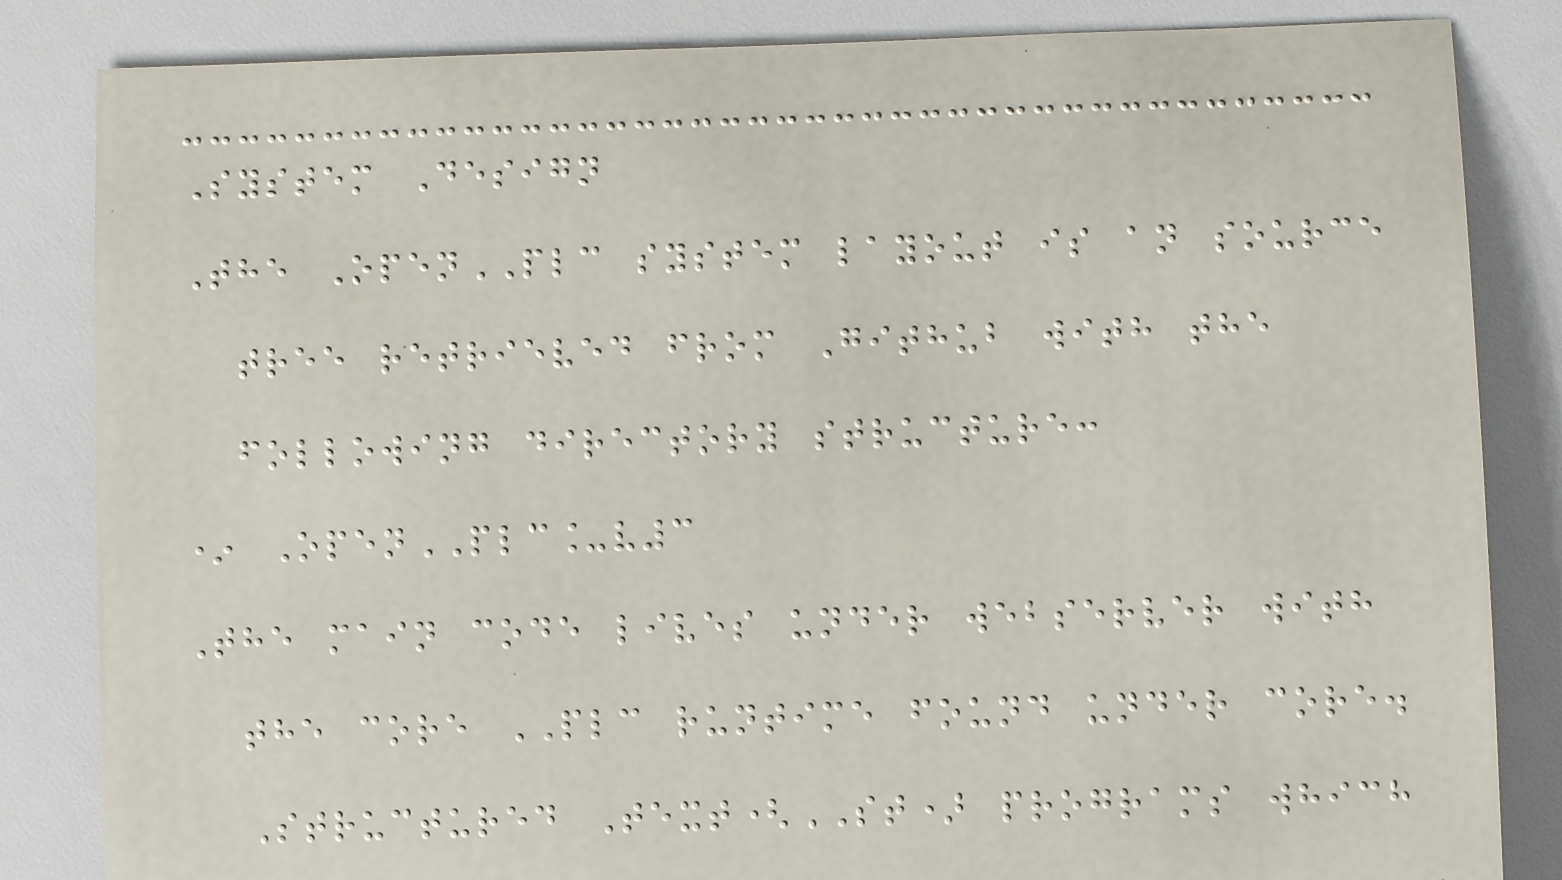System Design
The OpenPLC system layout is an source
tree retrieved from Github with the
following directory structure:
* OpenPLC_v3
The main code lives under webserver with
the core PLC runtime found under core.
Structured Text(ST) programs which
